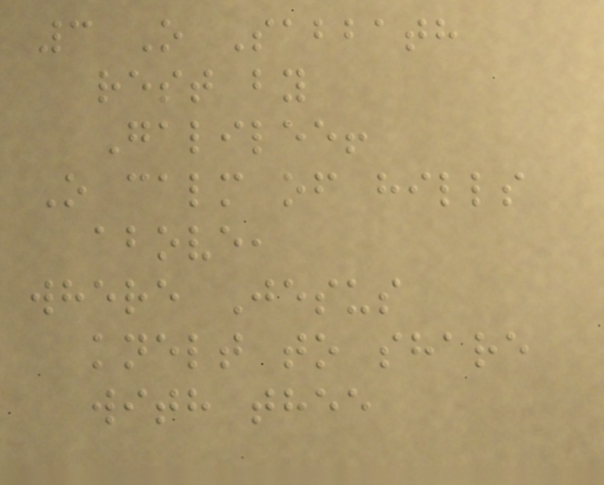3 O Sabbath
rest by
Galilee!
O calm of hills
above,
where Jesus
knelt to share
with thee
